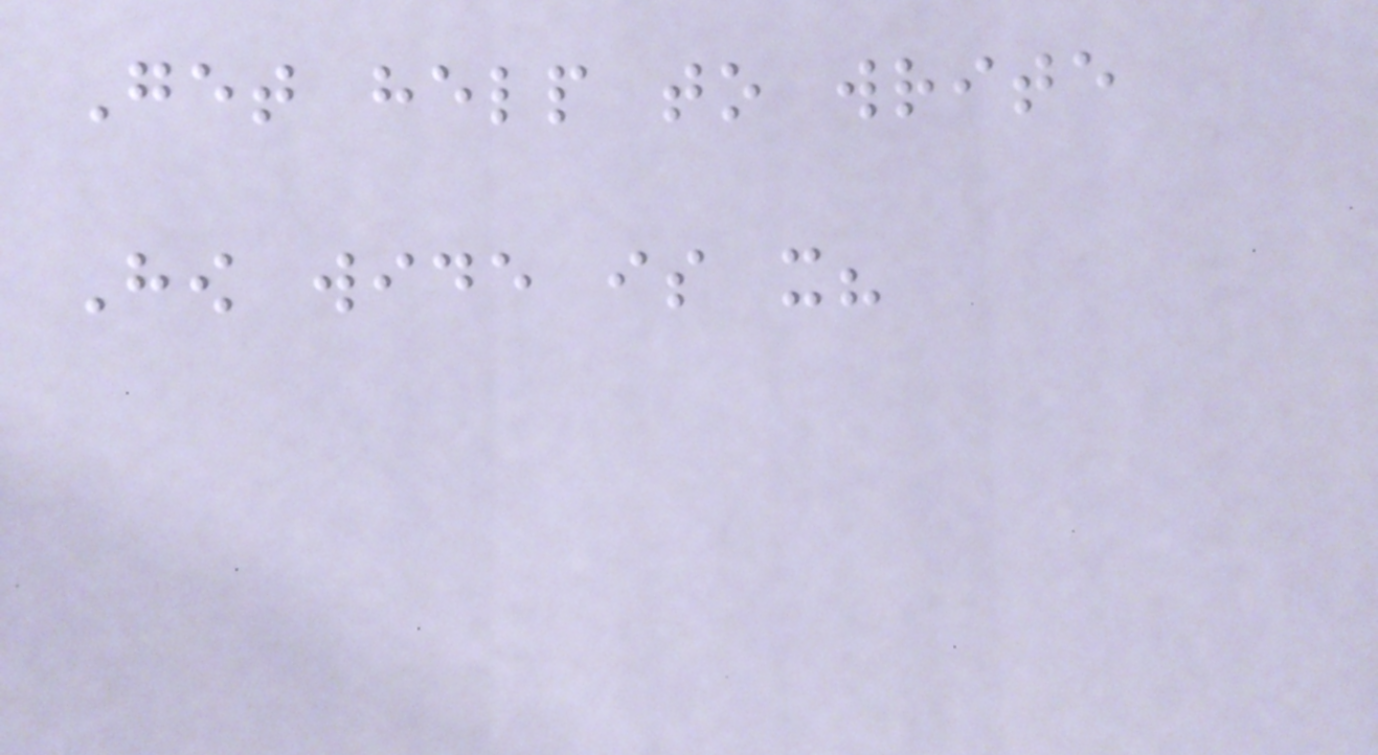Get help to write
How wide is it?
